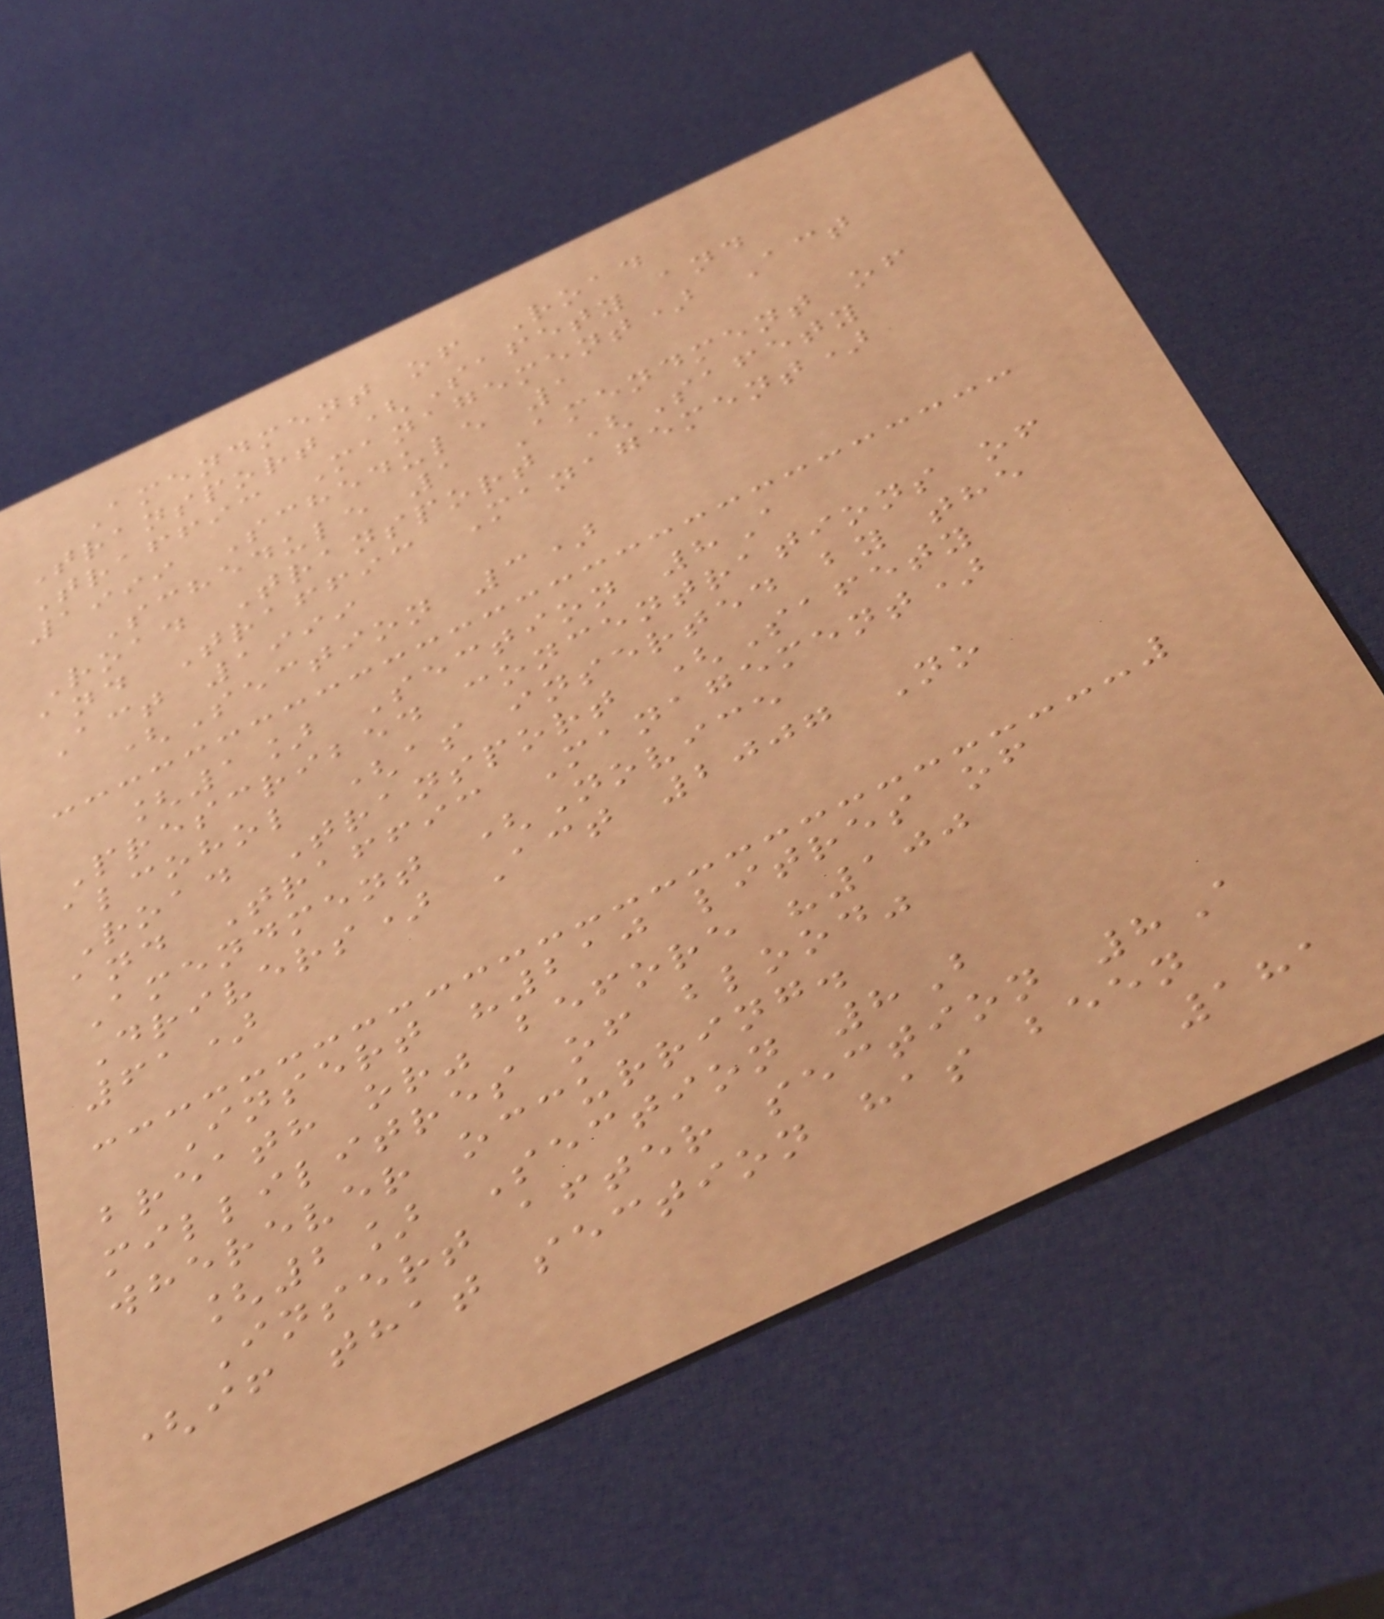Amendment of Road
Transport (Safety and
Traffic Management) Act
1999 Schedule 1
Schedule 1 Amendment of
Road Transport (Safety
and Traffic Management)
Act 1999
(Section 3)
[1] Section 8A
Prescribed concentrations of
alcohol (as inserted by the
Road Transport (Safety
and Traffic Management)
Amendment (Novice
Drivers) Act 2007 No
61)
Insert "210 litres of
breath or" before "100
millilitres of blood"
wherever occurring.
[2] Section 8B
Insert after section 8A
(if that section has been
181
